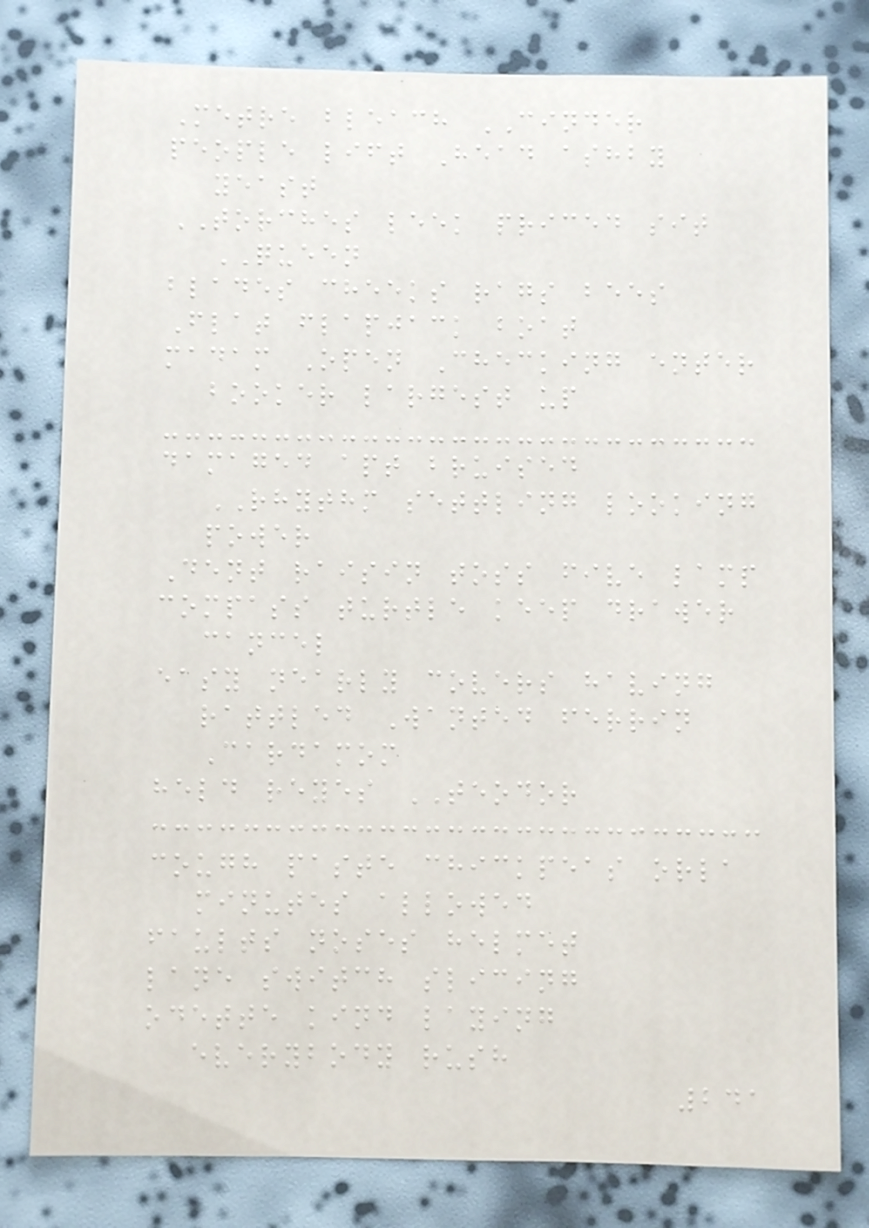Metre bleach CINDER
people lift Head ashby
yeast
TORCHES leek priced sit
QUEEN
blades cheeks rags bees
Flat flapjack boat
madam Open Checking enter
booker largest up
damaged apt bruised
RHYTHM settling looking
power
Dent raisin toss five lamp
compass turtle keep drawer
cancel
easy nearly covers having
rattled Wanted ferrin
Cardamom
held reyes TEODOR
cough paste chickpeas orla
minutes allowed
faults noses helmet
lane switch slicing
odette kind laying
everybody rush
241
